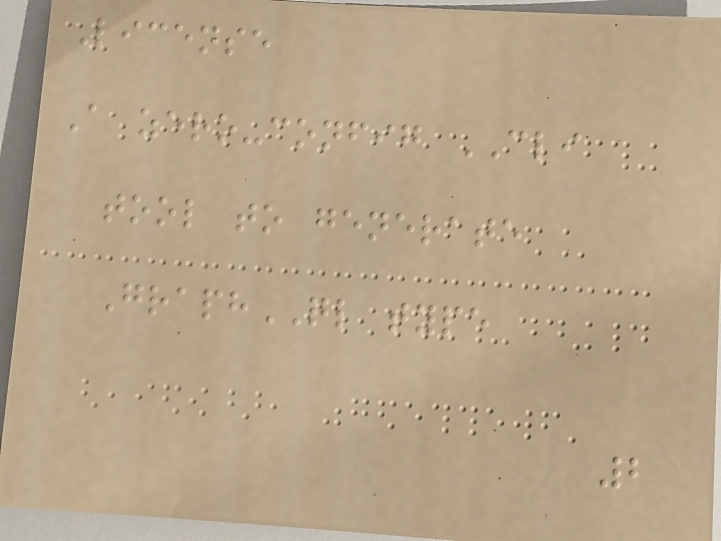License
A zero-config CLI
tool to generate
GraphQL type
2
